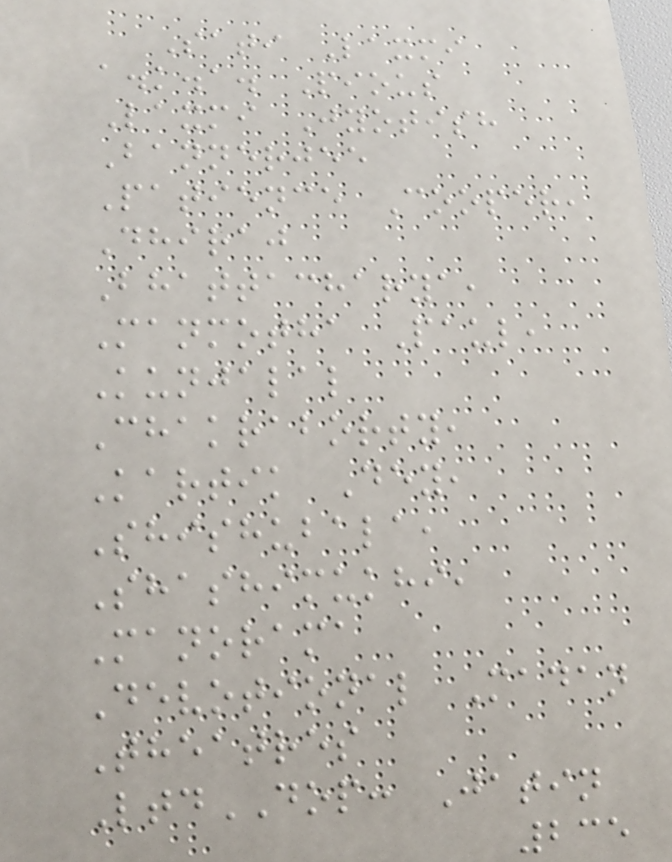Sati Laxmi
a.k.a. Pious
Laxmi Jyotish
Bannerjee
Patience Cooper,
Dhiraj
Bhattacharya,
Manmotha Paul,
Kunjalal
Chakraborty,
Kartik Dey,
Shishubala,
Shashimukhi,
Manorama
Devotional Madan
Theatres
LtdDOP: Jatin
235
